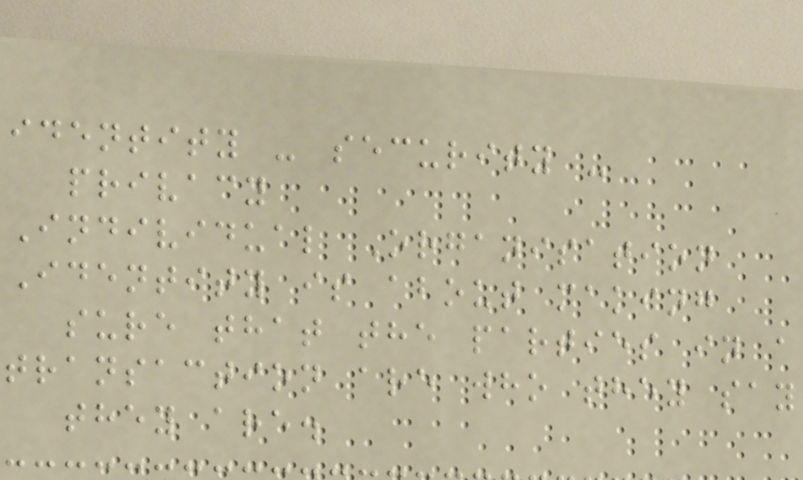identity - security -
privacy
Individual Organisation
Identity is about making
sure that the parties in a
transaction are who they say
they are.
